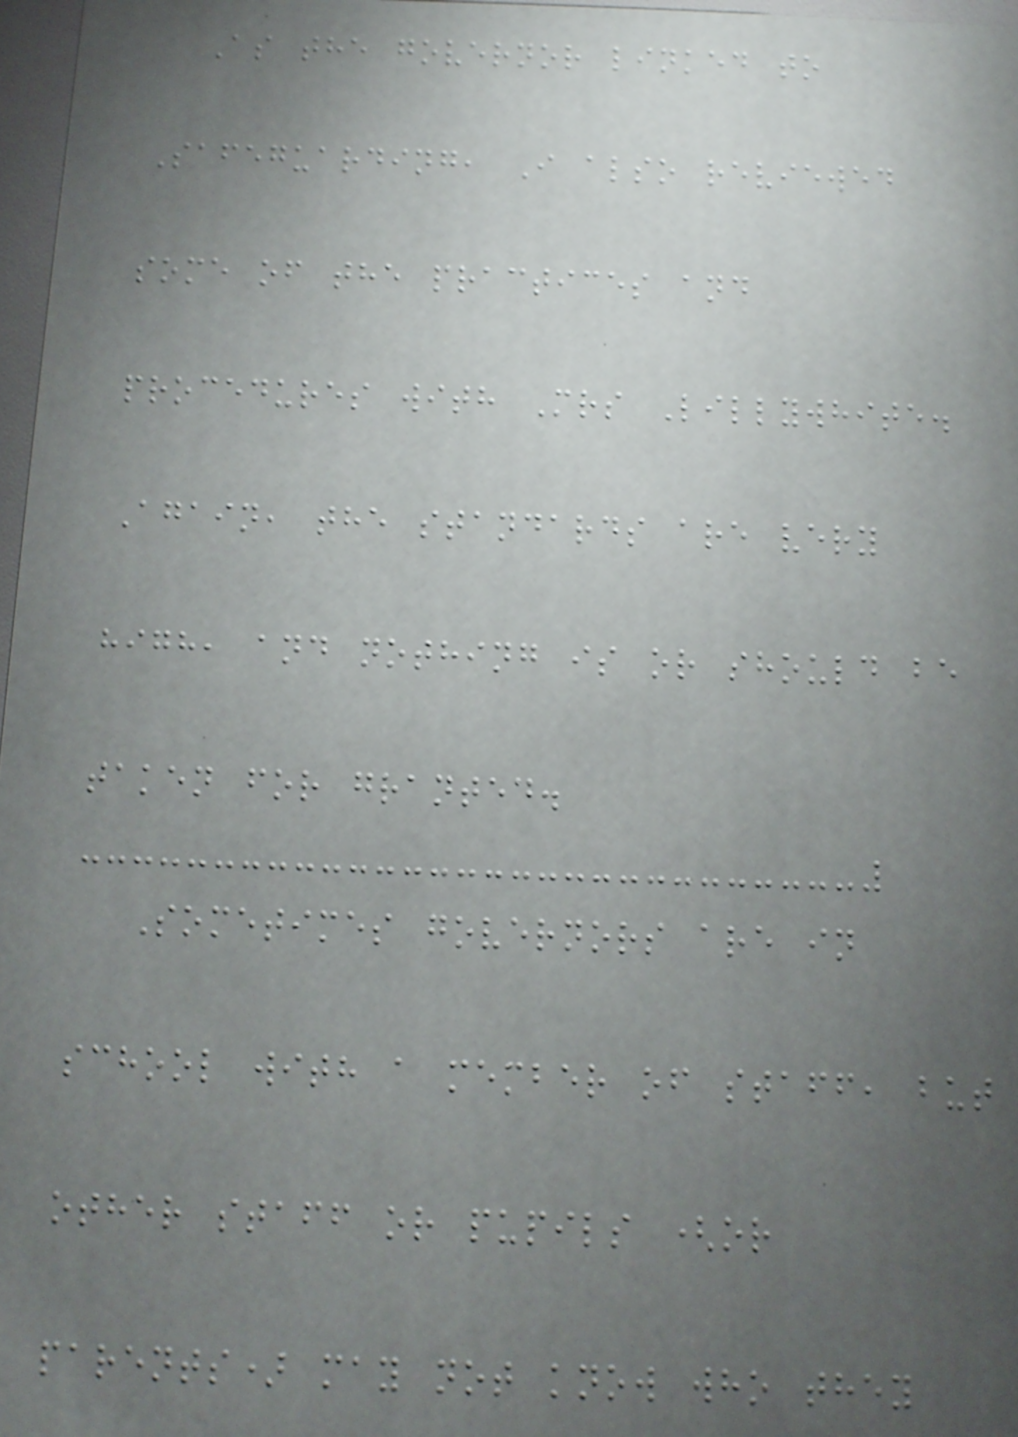As the governor linked to
Safeguarding, I also reviewed
some of the practices and
procedures with Mrs Lillywhite.
Again, the standards are very
high, and nothing is or should be
taken for granted.
Sometimes governors are in
school with a member of staff, but
other staff or pupils (or
parents) may not know who they
